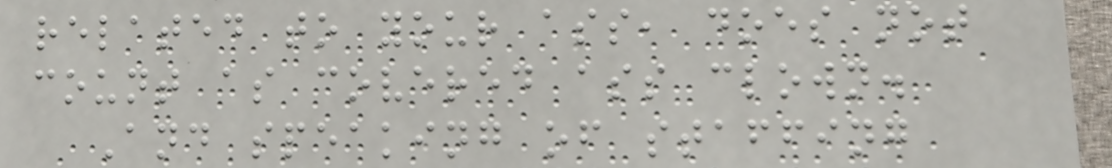related to your ass, does not
count as covered ass clown.
And speaking of staffing
